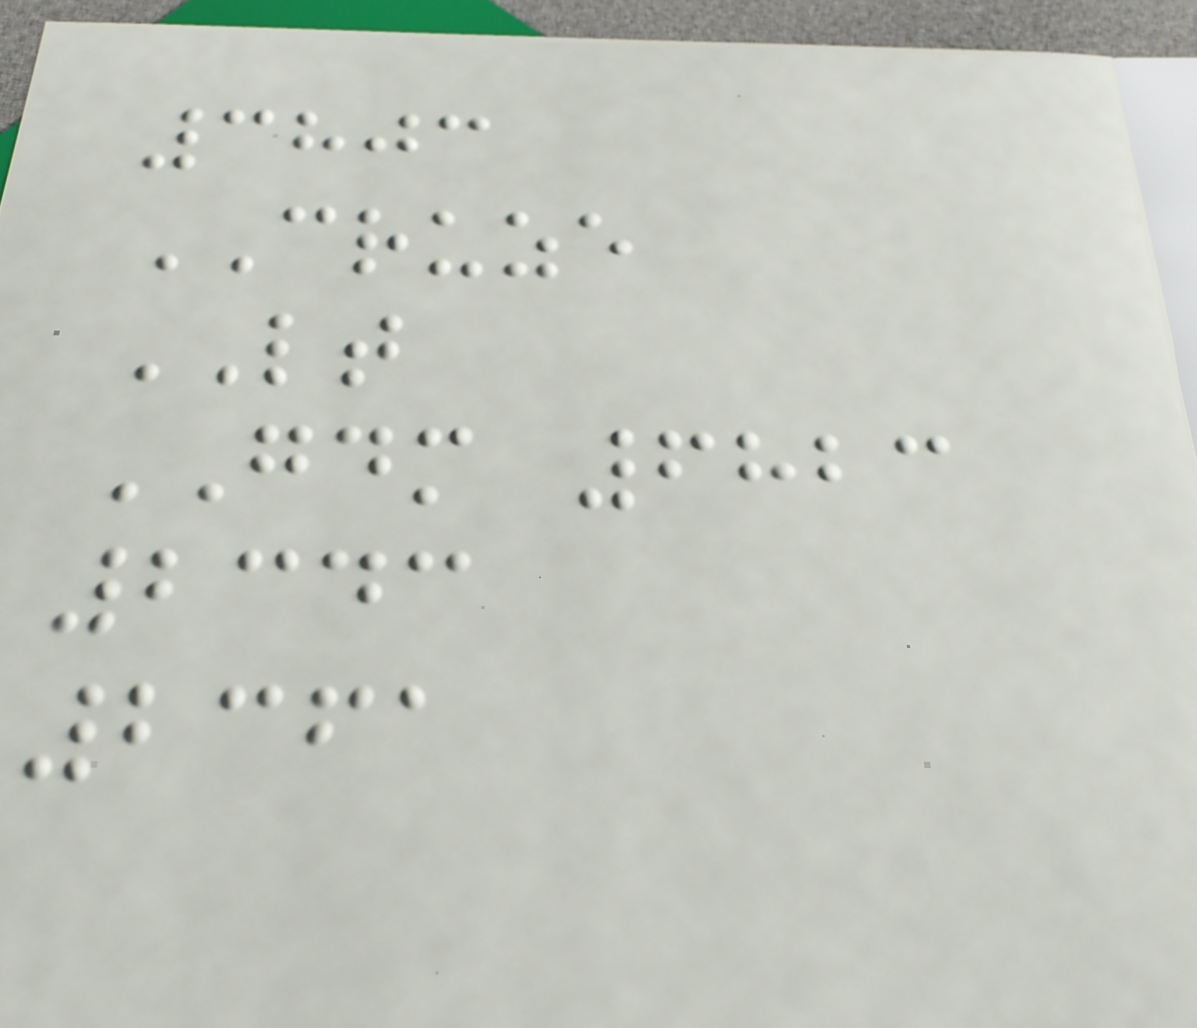3803
CRUZE
LT
GDM 6823
2343
2361
